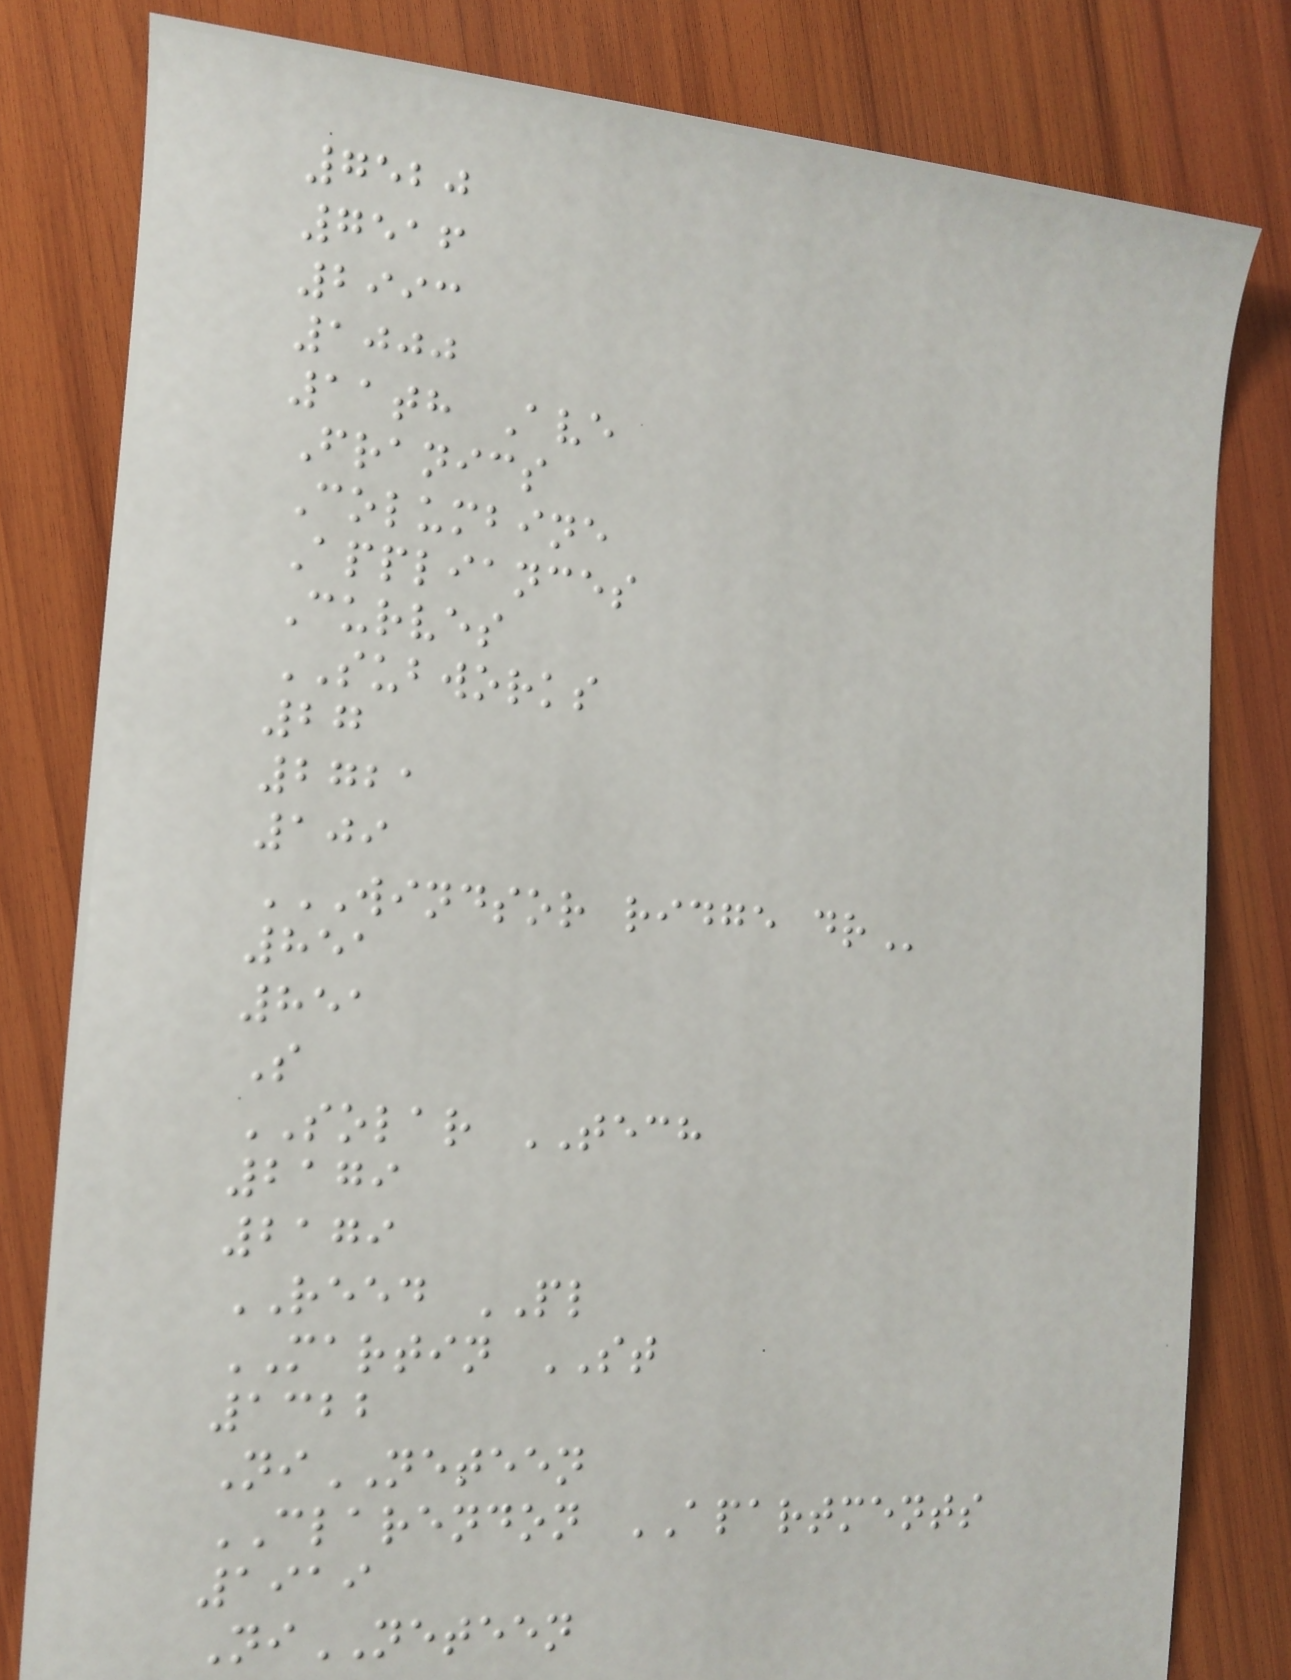7520
7516
2993
1000
11th Ave
Franics
Columbine
Appliances
Curves
SUBWORKS
27
2721
109
WINDSOR RIDGE DR
851
851
S
SOLAR TECH
2179
2179
REED PL
MARTIN ST
1322
NiNETEEN
CLARENDON APARTMENTS
1919
NiNETEEN
